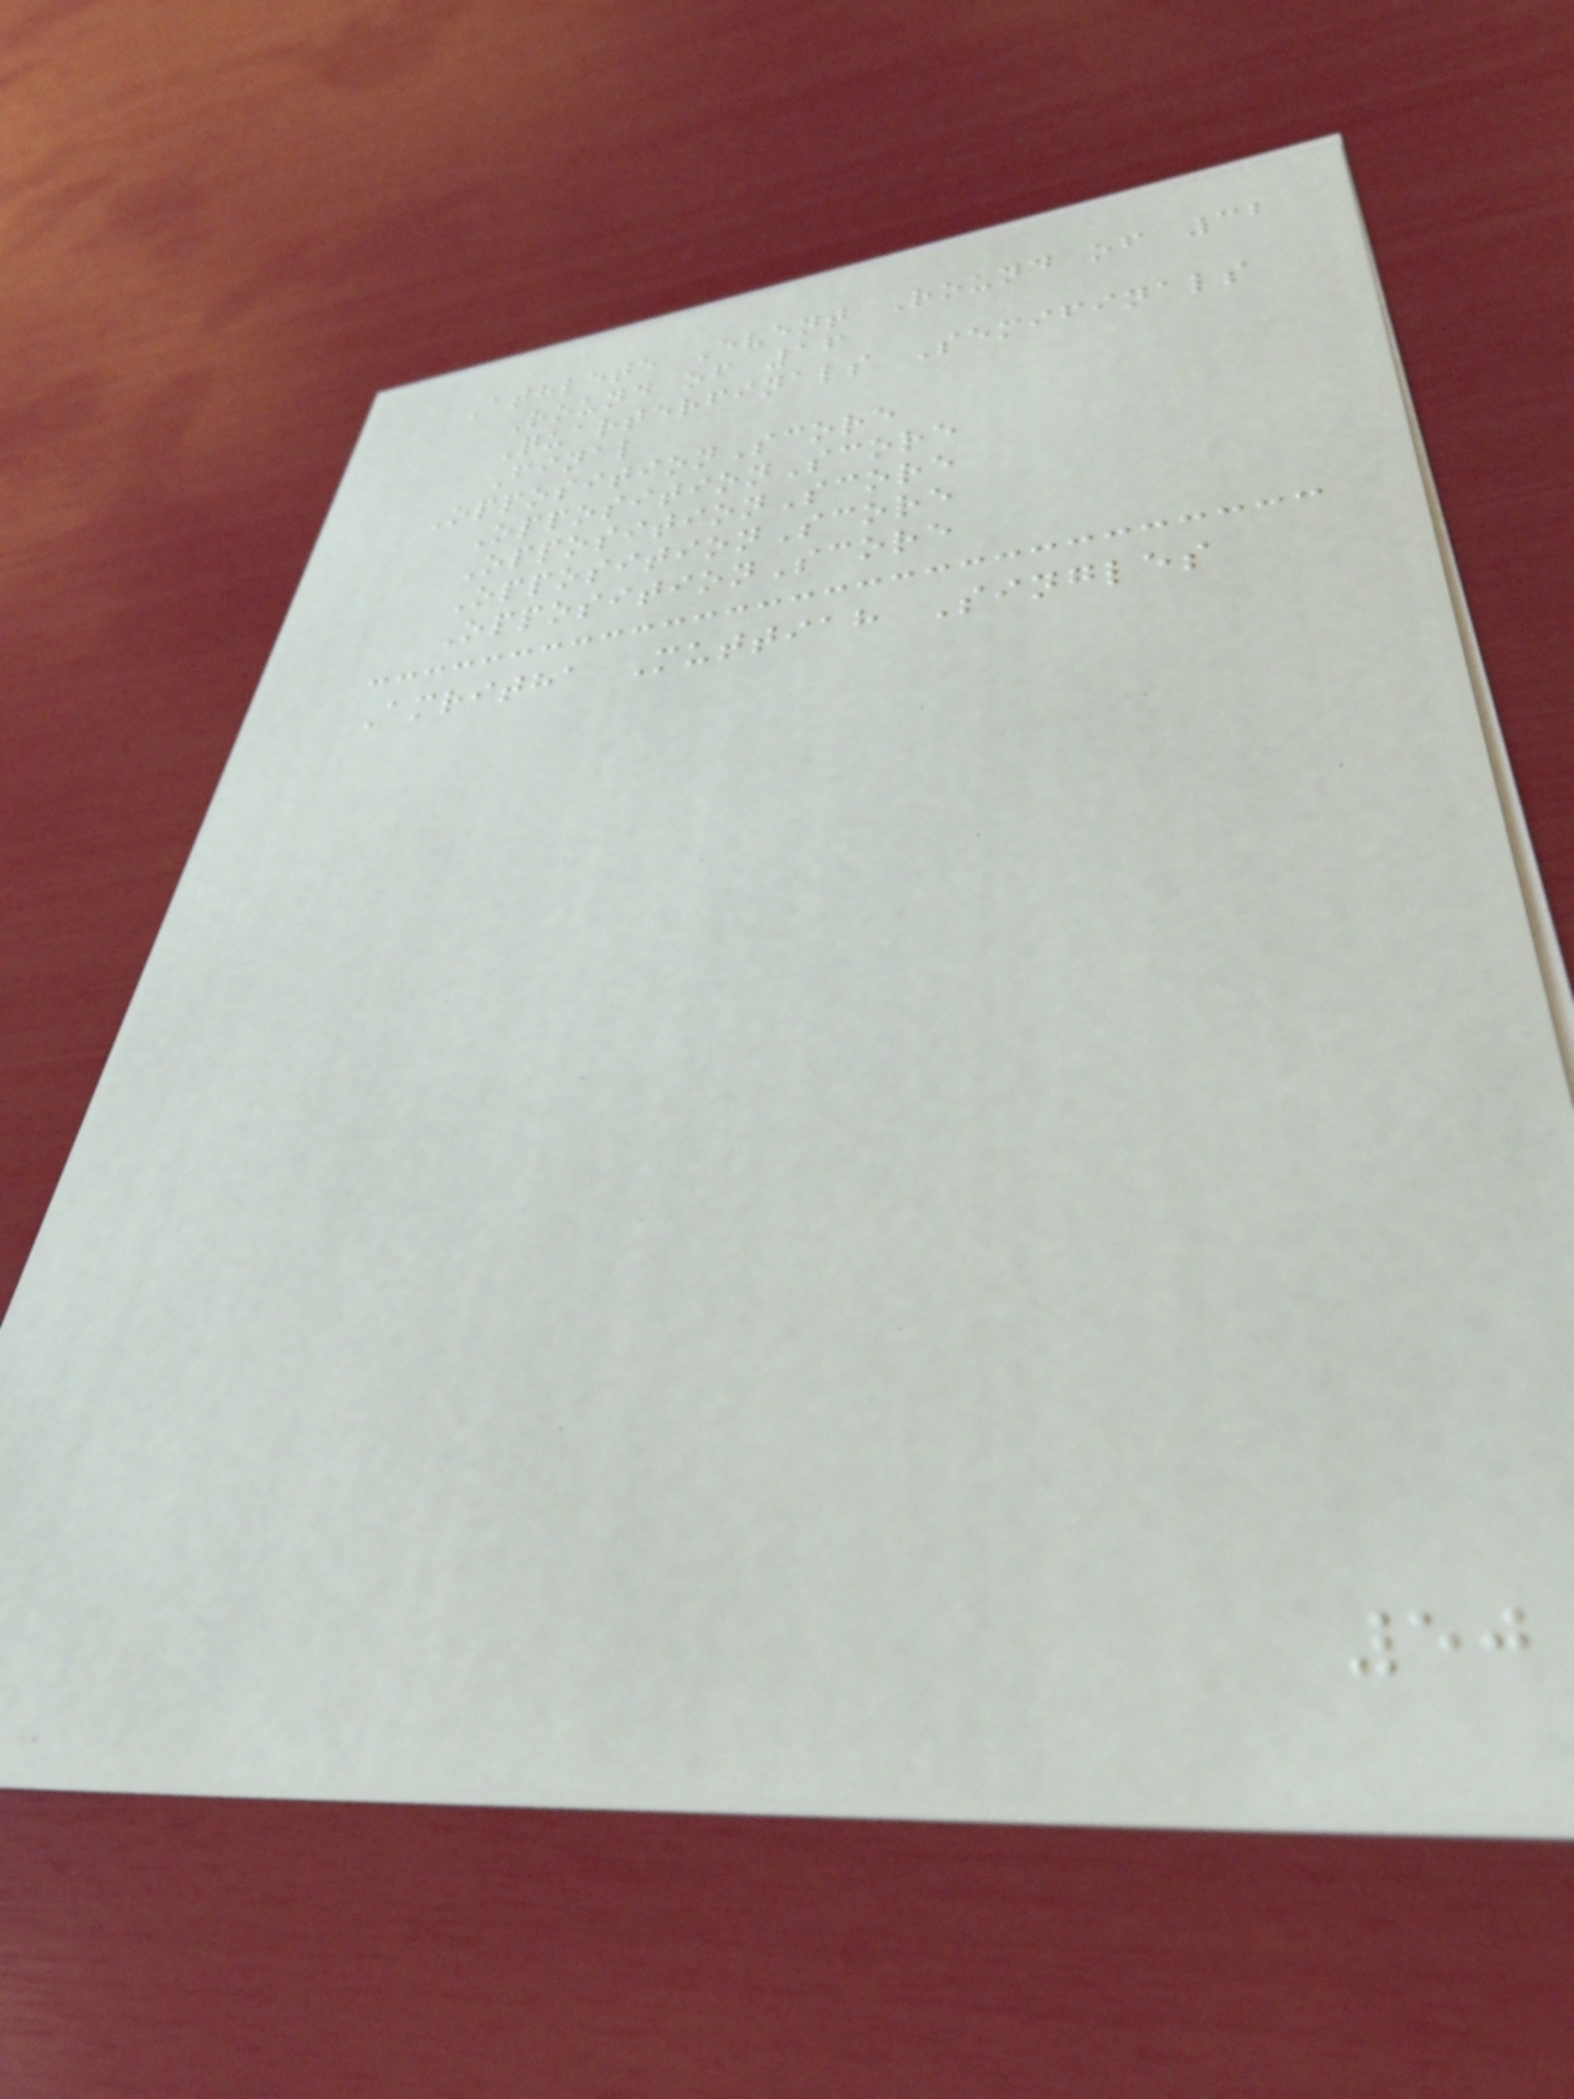Athlete Event Round of 32
Round of 16
Quarterfinals Semifinals
Final
OppositionScore
OppositionScore
OppositionScore
OppositionScore
OppositionScore
Amritha Muttiah Singles
50
